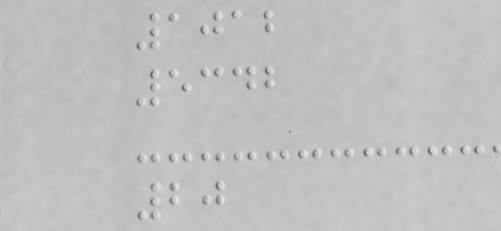1012
5342
20
